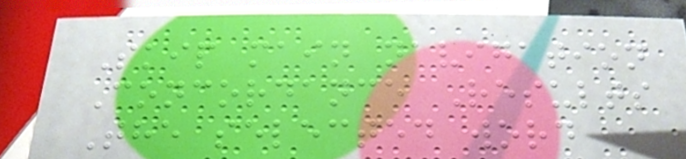Skip main navigation
Concordance Results
The selected word
